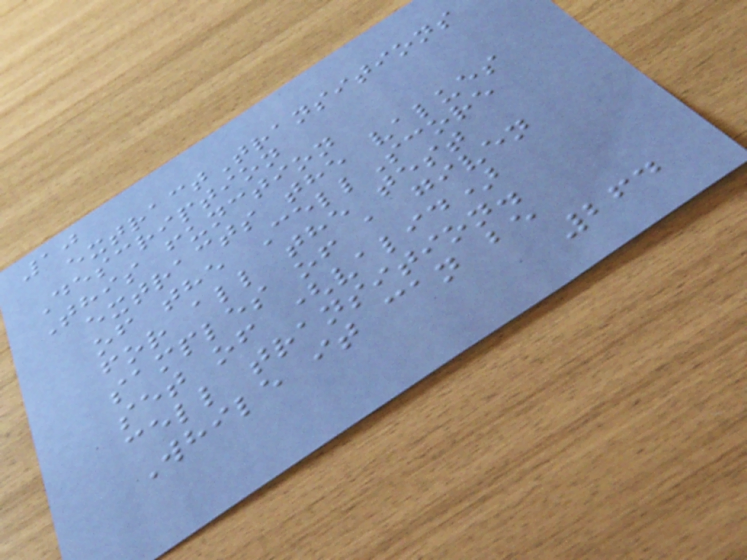10
extractTransitions
Description
This function
extracts the values
of the CellScore
for all the test
samples of a given
set of (valid)
cell transition.
While it can be
264
